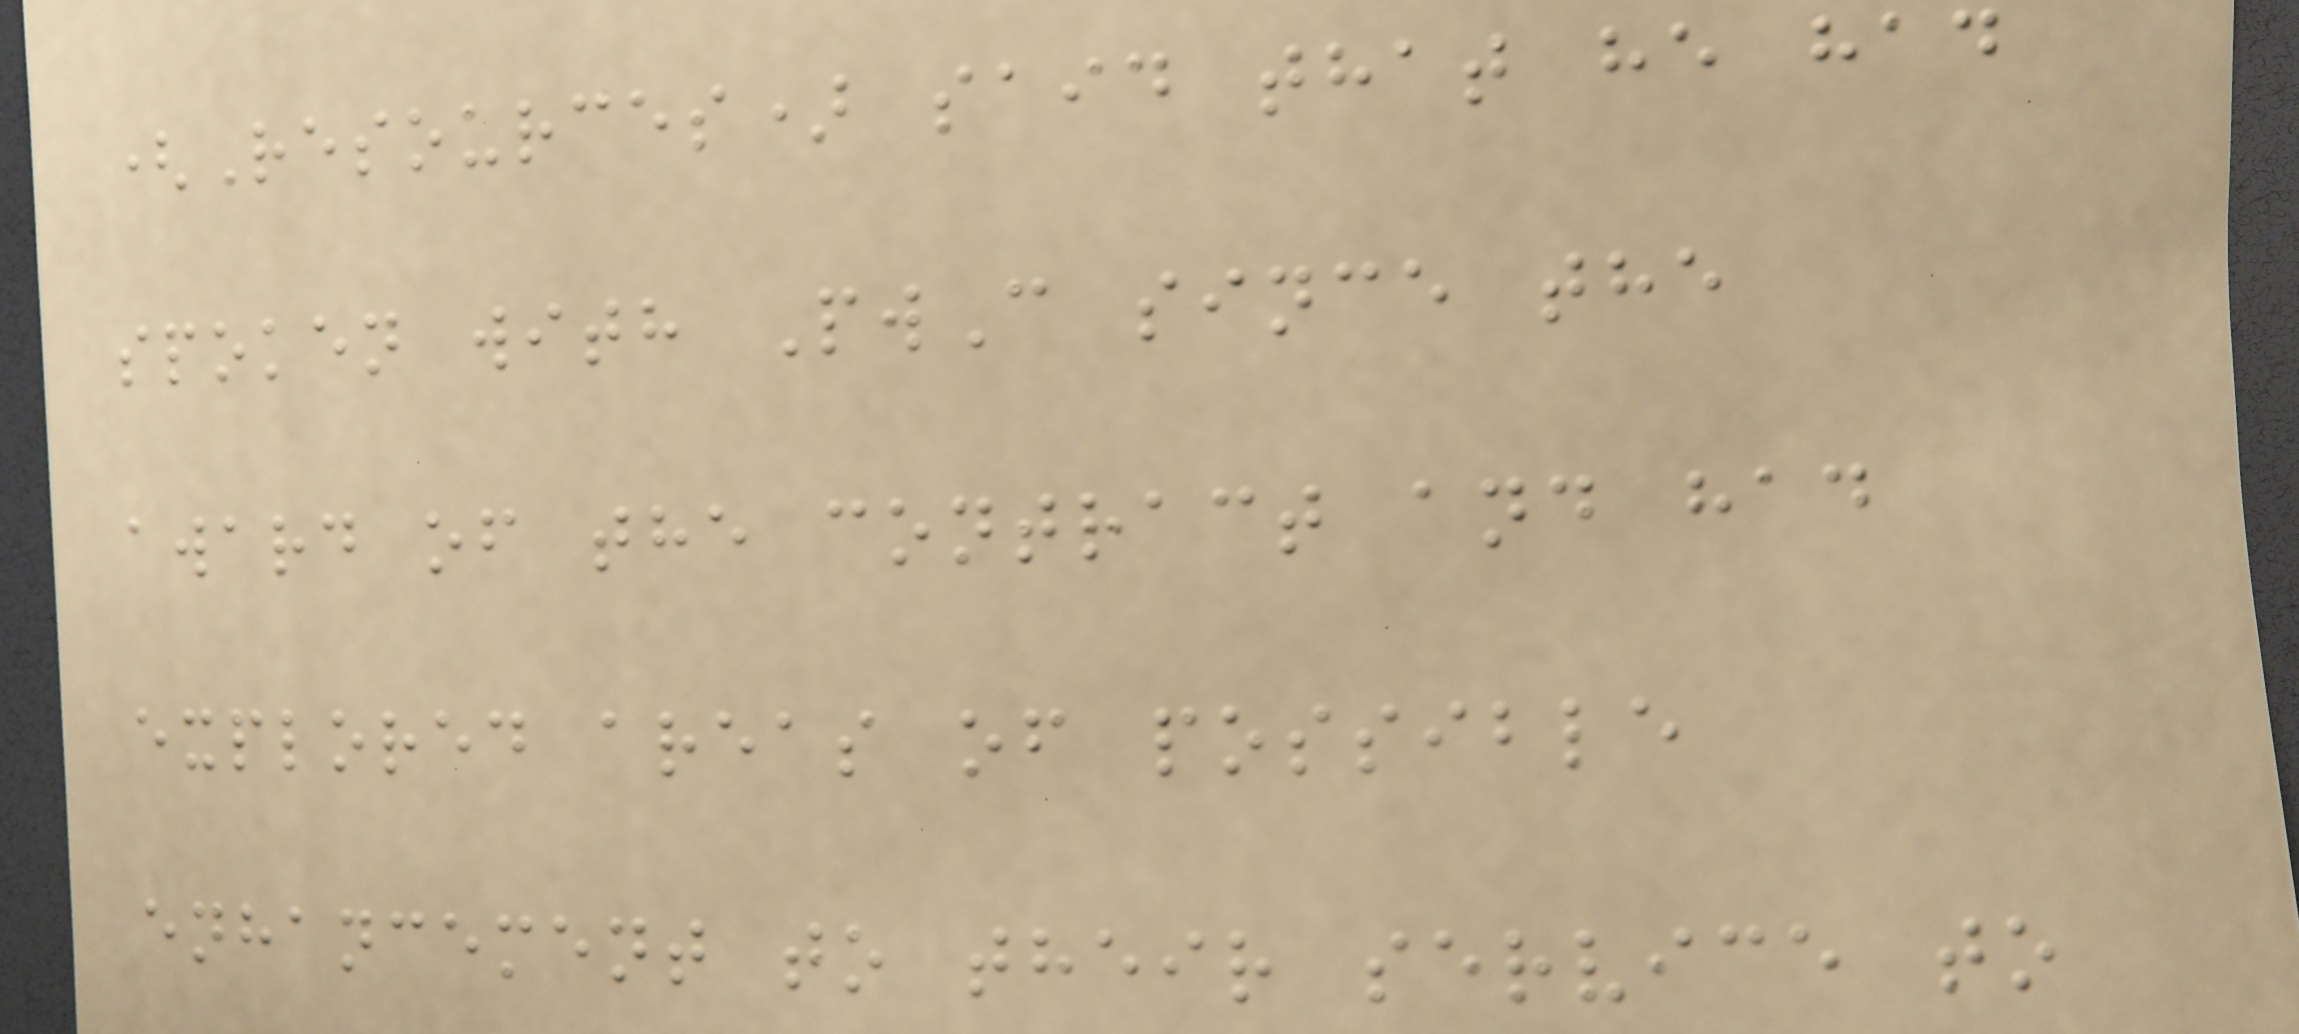(Resources) said that he had
spoken with PwC since the
award of the contract and had
explored areas of possible
enhancement to their service to
